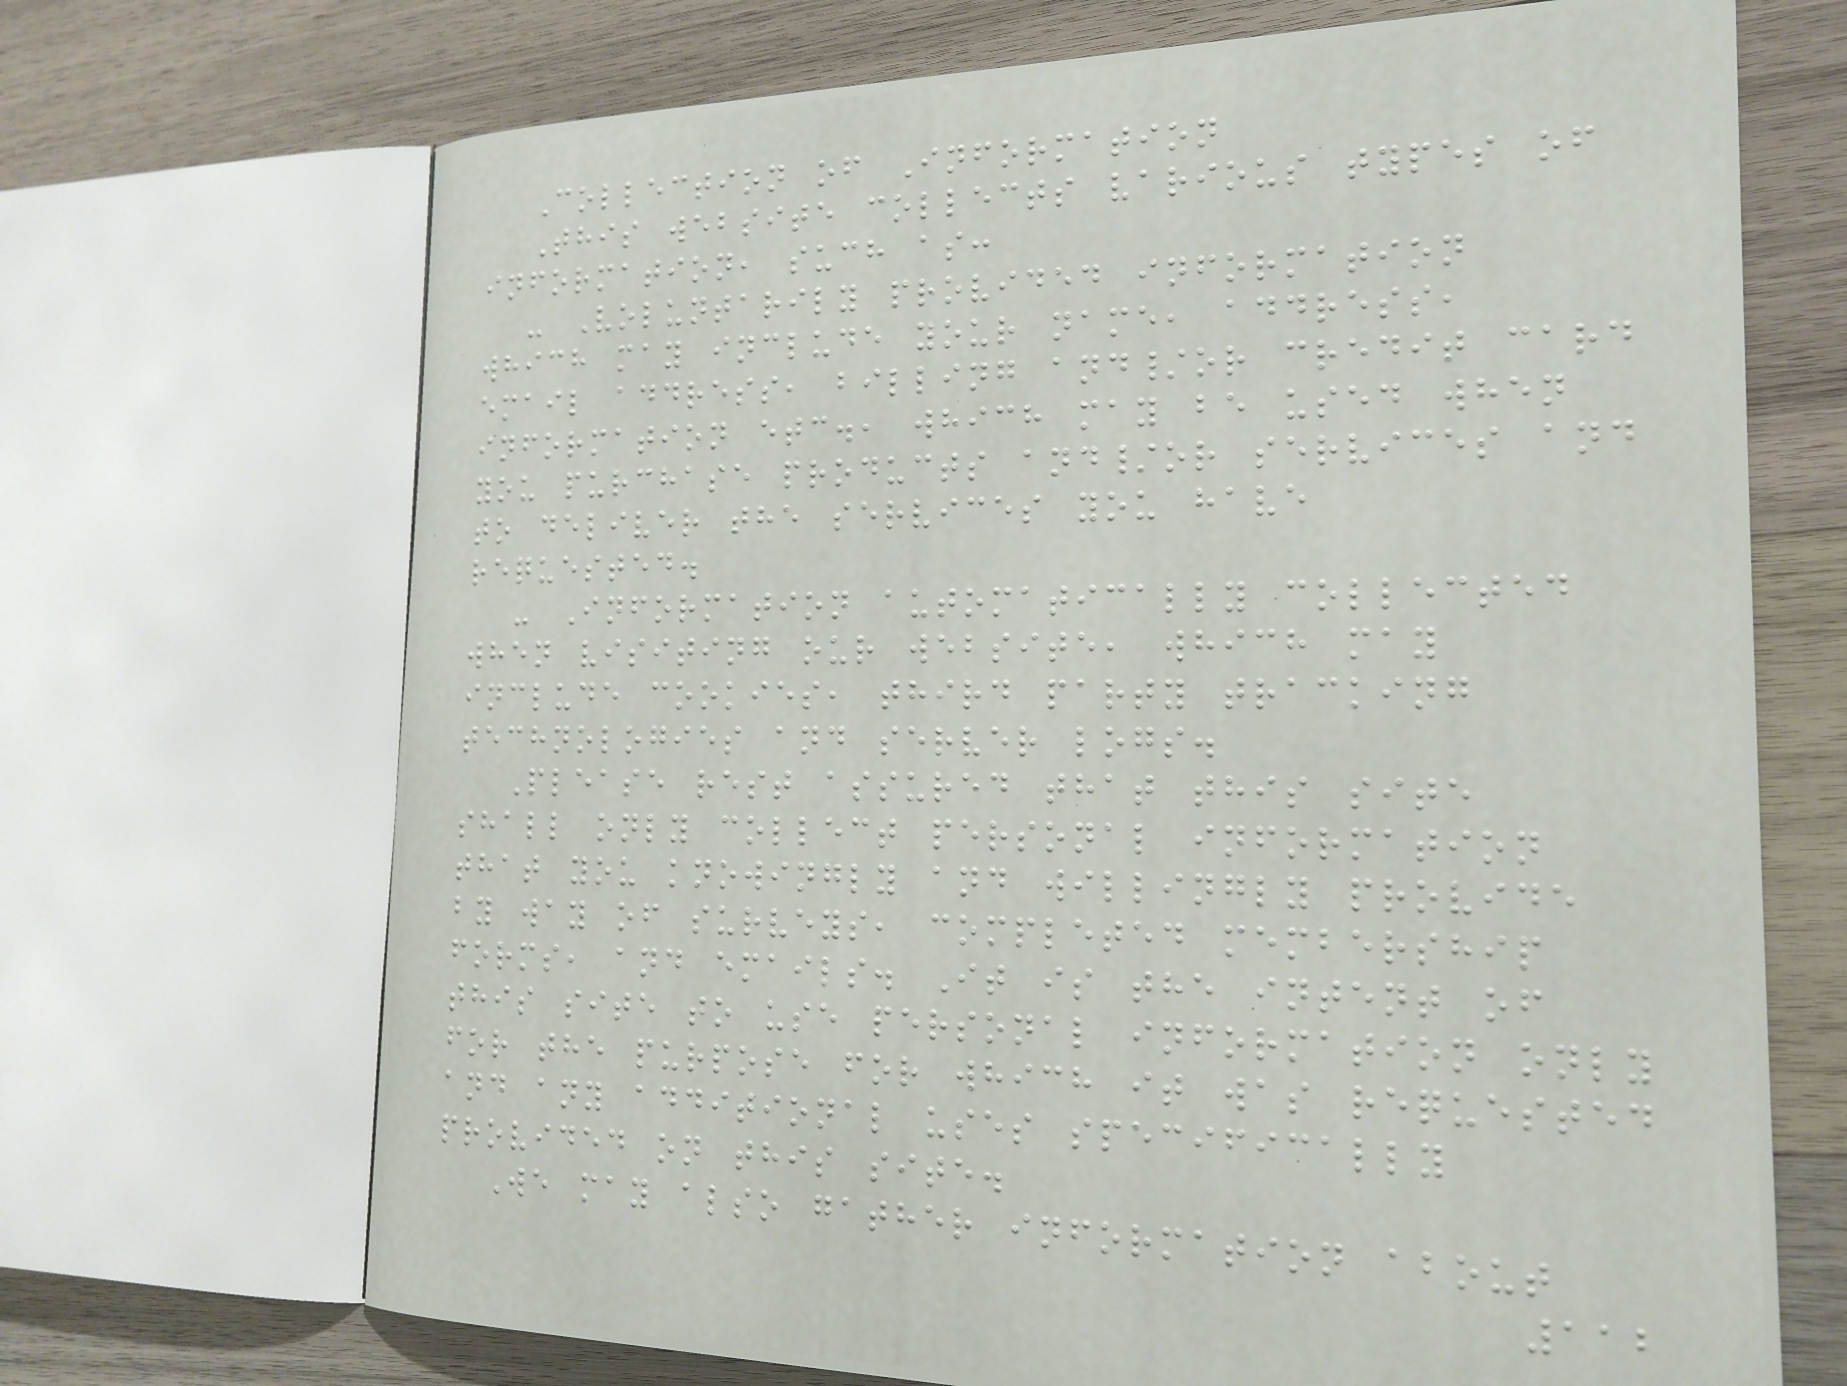Collection of Information
This website collects various types of
information, such as:
- Voluntarily provided information
which may include your name, address,
email address, billing and/or credit card
information etc., which may be used when
you purchase products and/or services and
to deliver the services you have
requested.
- Information automatically collected
when visiting our website, which may
include cookies, third party tracking
technologies and server logs.
Please rest assured that this site
shall only collect personal information
that you knowingly and willingly provide
by way of surveys, completed membership
forms, and emails. It is the intent of
this site to use personal information only
for the purpose for which it was requested
and any additional uses specifically
provided on this site.
We may also gather information about
112
